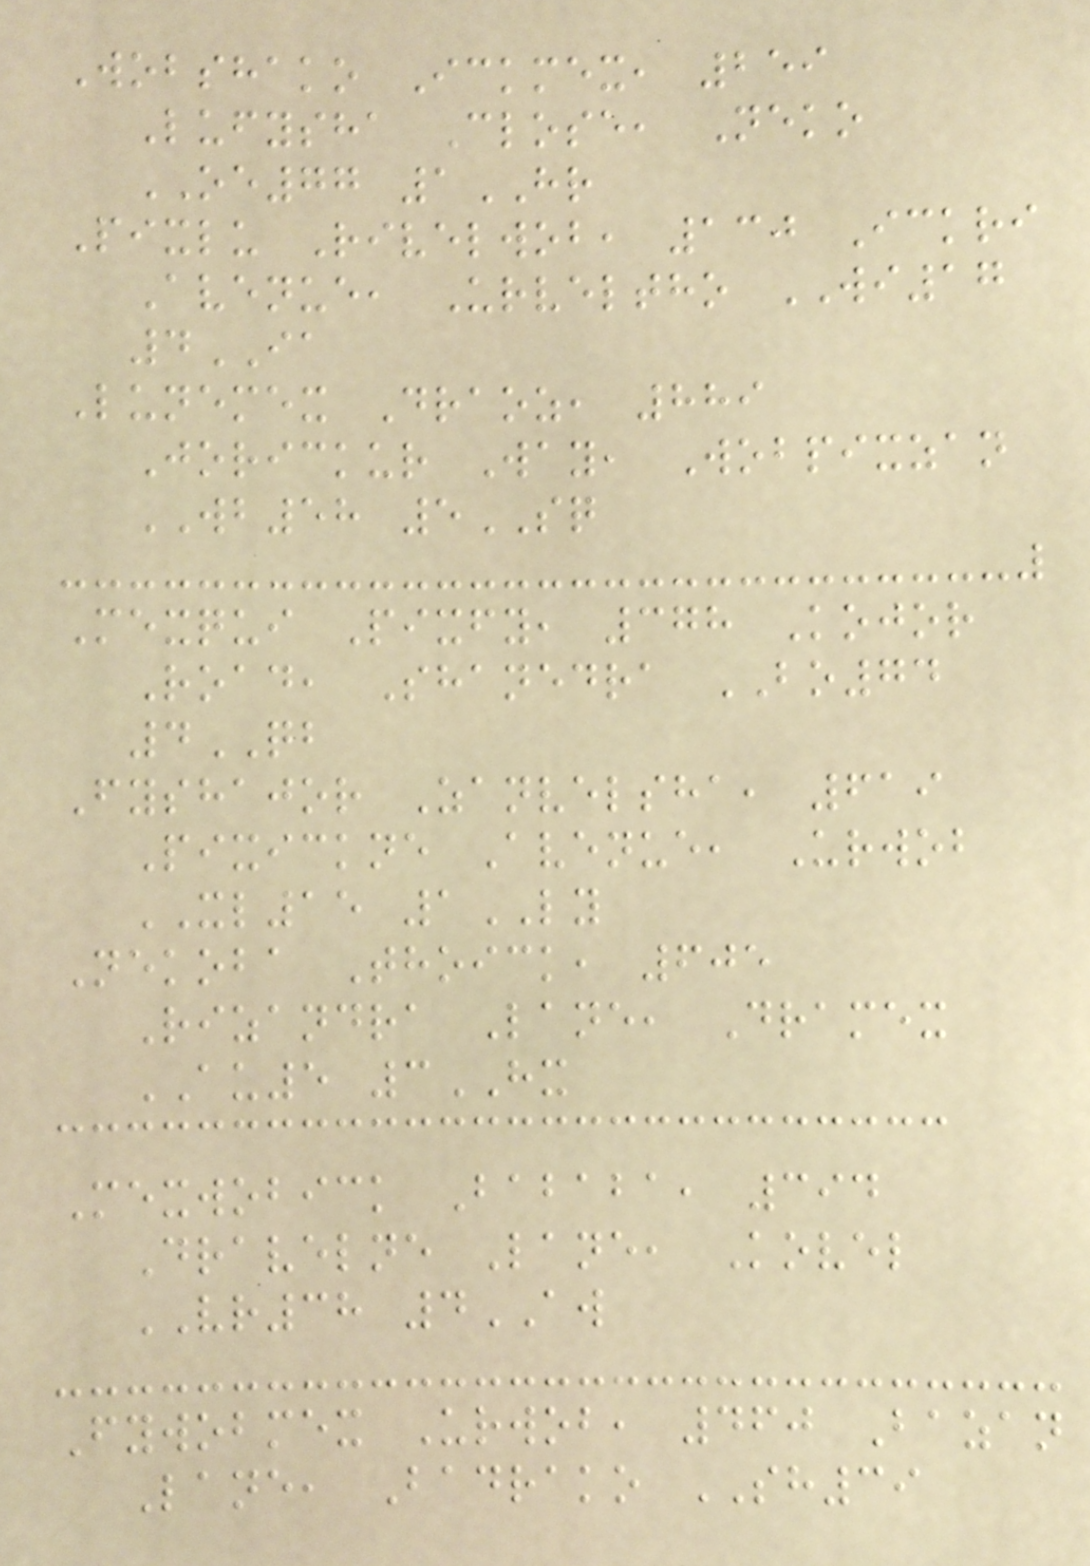Wobshako Ickmex, 259
Lufysha Close, Neko
OE77 1HR
Pixlu Rivelwob, 130 Ickri
Avenue, Urveltho WI17
4IA
Lunemex Draoz, 889
Jorickur Way, Wobpixzan
WB58 5SQ
Mexqui Pixfy, 378 Kojor
Road, Shanedra BO74
4QB
Fyshajor Zanvelsha, 619
Pixickne Avenue, Urwob
XL15 1LY
Nekoba Thoick, 605
Rizandra Lane, Dramex
AU5 3HX
Mexwobick Bababa, 394
Dravelne Lane, Kovel
VR38 4AW
Fywobmex Urwob, 460 Bazan
Lane, Badrako SH39
